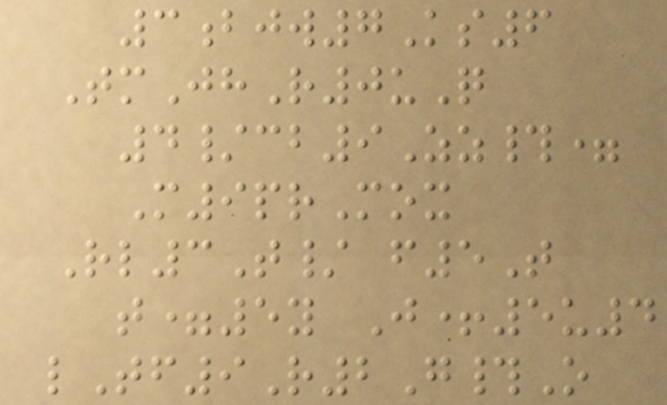3bjw7Ks6
TmJhR0uQ
4/cb9Zz#=
M9prMox
Rl3T/ f5T
t=5y J+5u4
lTf9R2G#O
